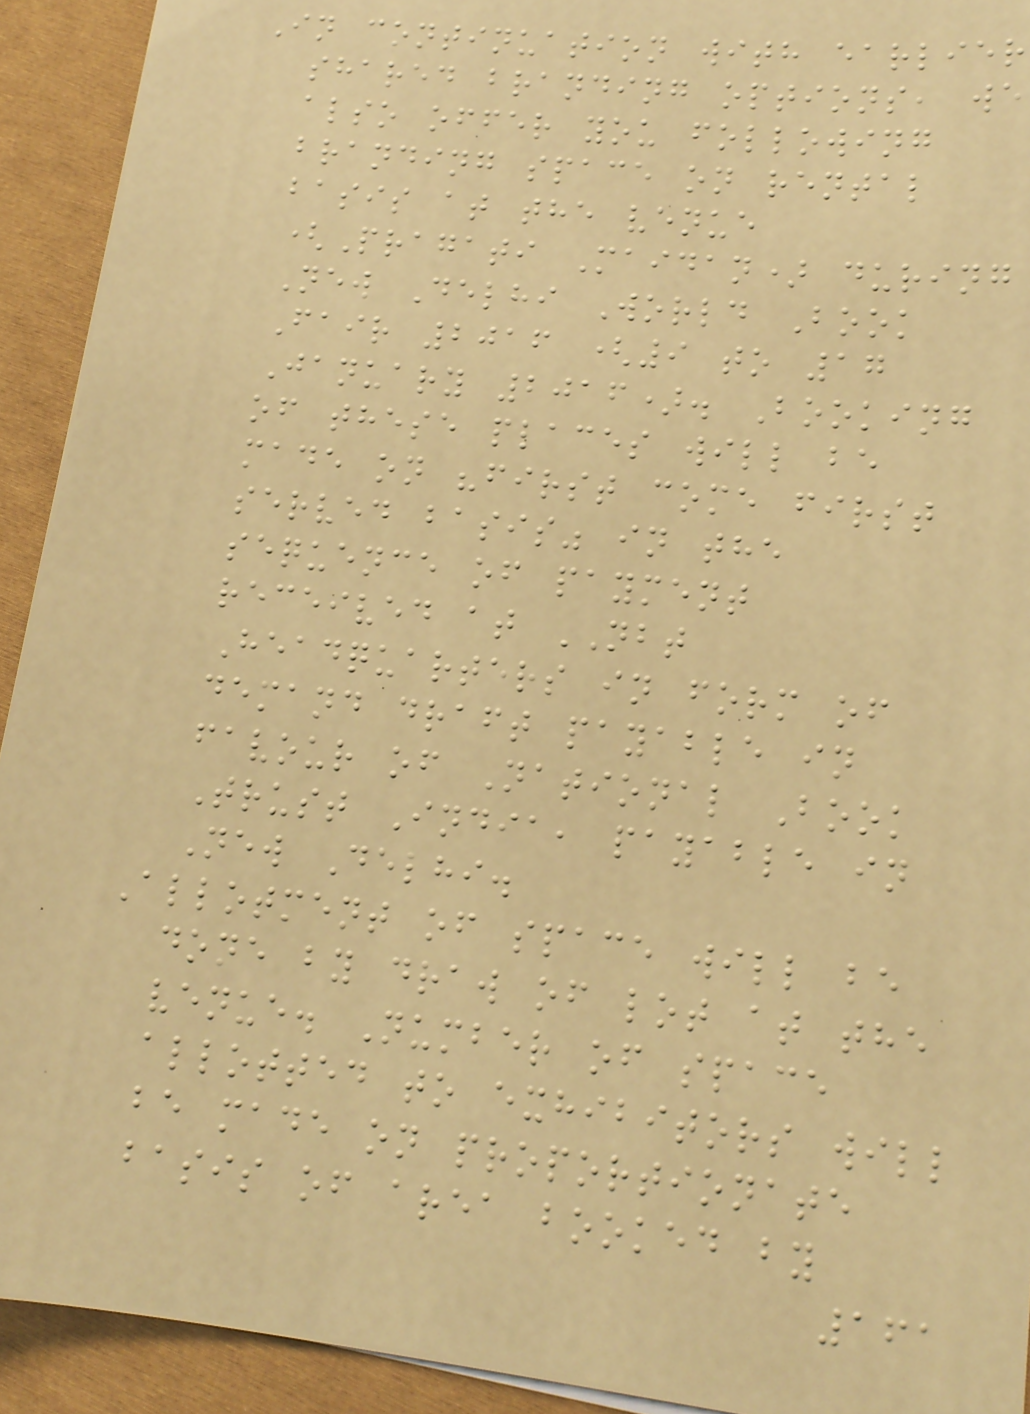In continuation with earlier
shared branding options, we
also offer you following
branding space on rental
basis at the venue
(Pragati Maidan) during
New Delhi World Book
Fair 2016 (9 to 17
January 2016). Booking
of these places will be
made on "first come first
served basis" in the
sequence of payment
received at NBT
Headquarters in form of
demand draft payable in
favour of National Book
Trust India, payable in
New Delhi.
Allotment of space will be
done by draw of lot at the
venue. Number of space
allotted to exhibitors will
be made on proportionate
basis of area booked by
161
